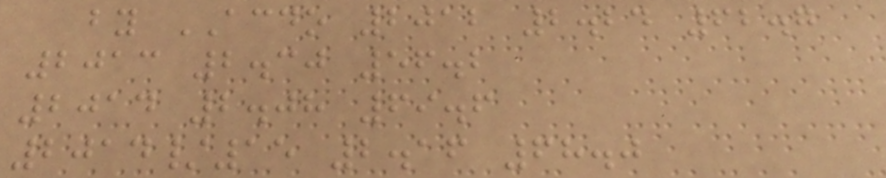by ACDO 2012 2.24 62.7
2013 2.30 56.2
2014 2.08 69.6
2014/15 2.16 68.0
